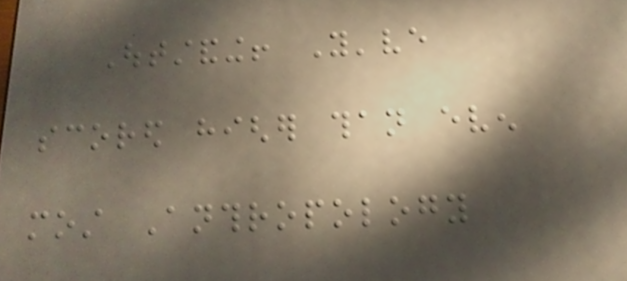Outstanding! You've
scored higher than even
most Anthropology
